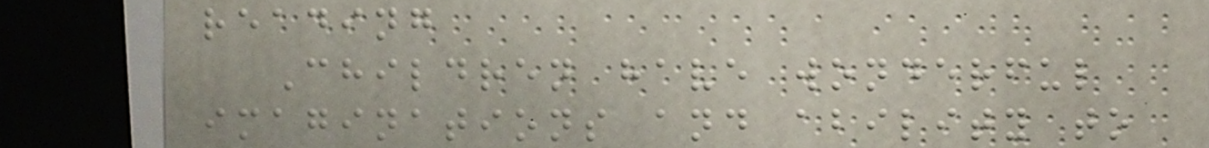reading
Children have wonderful
imaginations and ability to
